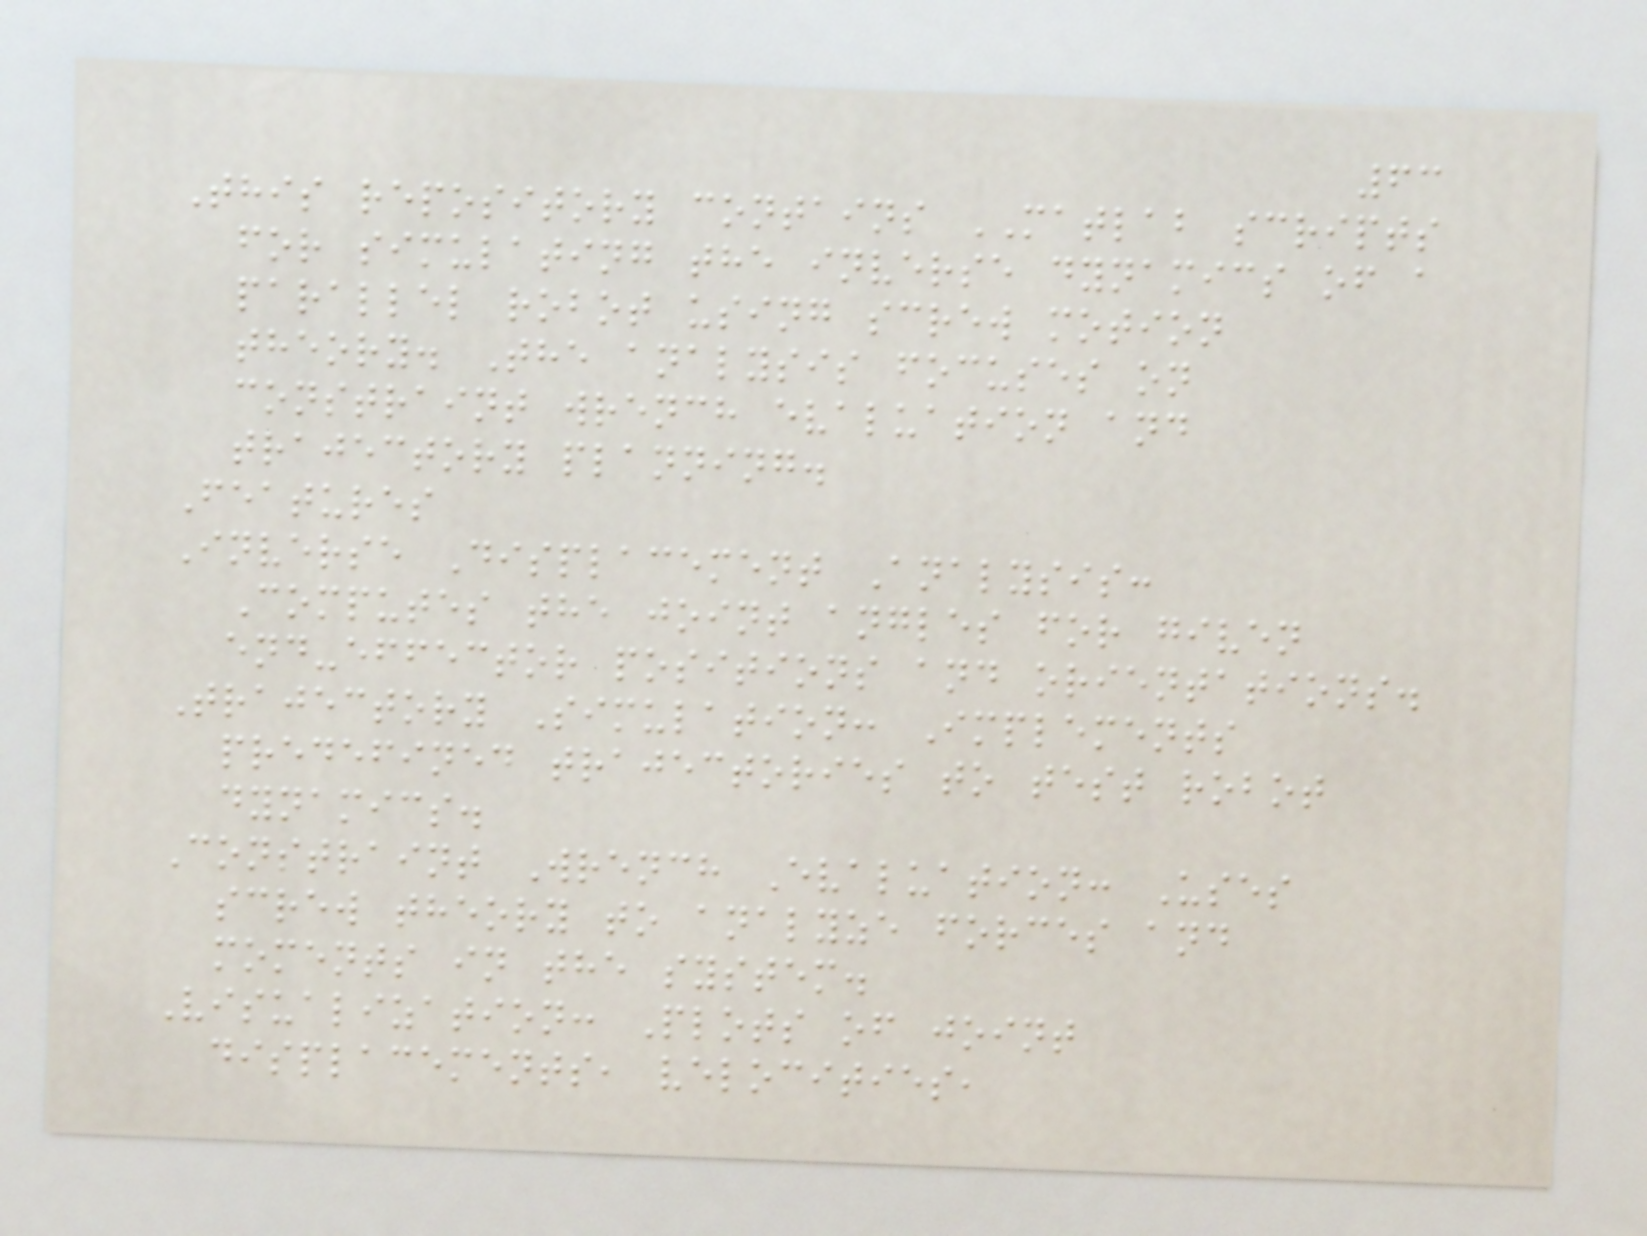63
This repository contains MATLAB scripts
for simulating the inverse dynamics of a
parallel robot using screw motion
theory. The analysis focuses on
constraint wrench evaluation and
trajectory planning.
Features
Inverse Displacement Analysis:
Computes the joint angles for given
end-effector positions and orientations.
Trajectory Simulation: Implements
predefined trajectories to test robot
dynamics.
Constraint Wrench Evaluation: Uses
screw theory to analyze forces and
moments in the system.
Visualization: Plots of joint
displacements, velocities,
